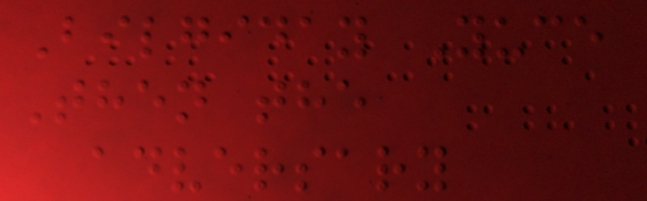Bilgiday Yuce
Then the
adversary
